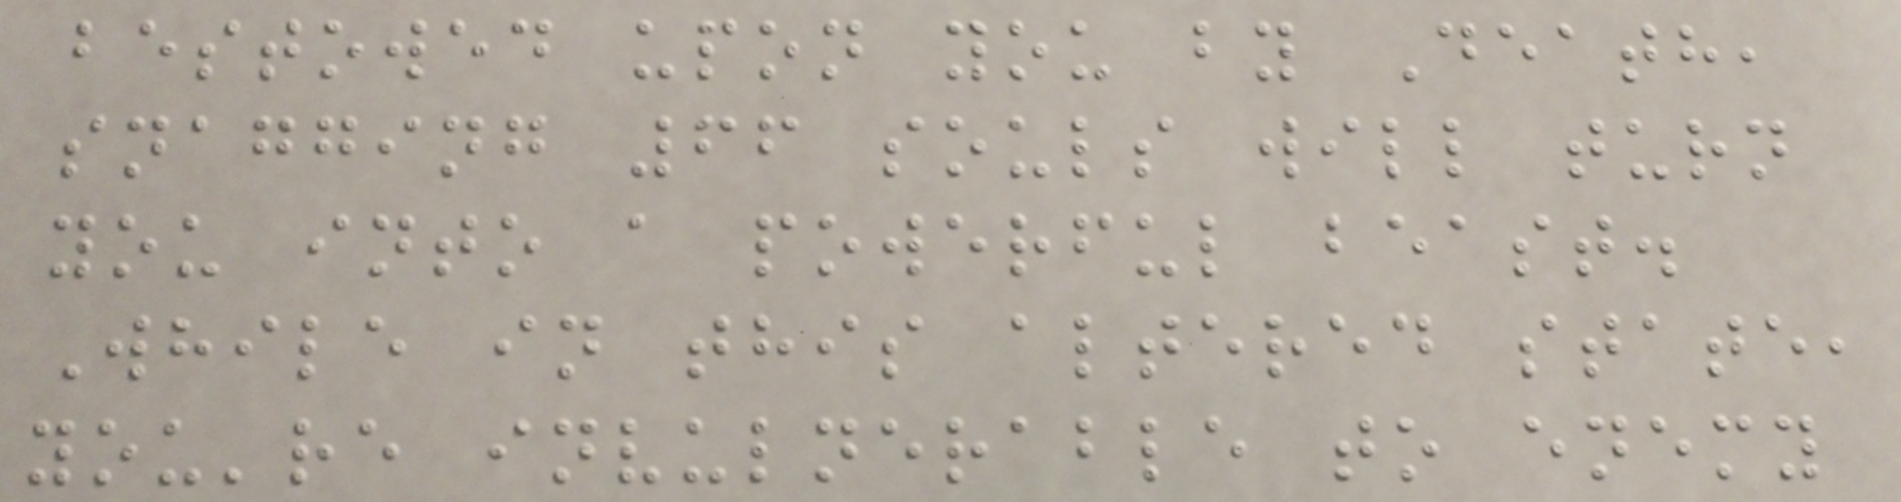bestowed upon you by Death,
snagging 66 souls will turn
you into a powerful beast.
While in this altered state,
you're invulnerable to enemy
